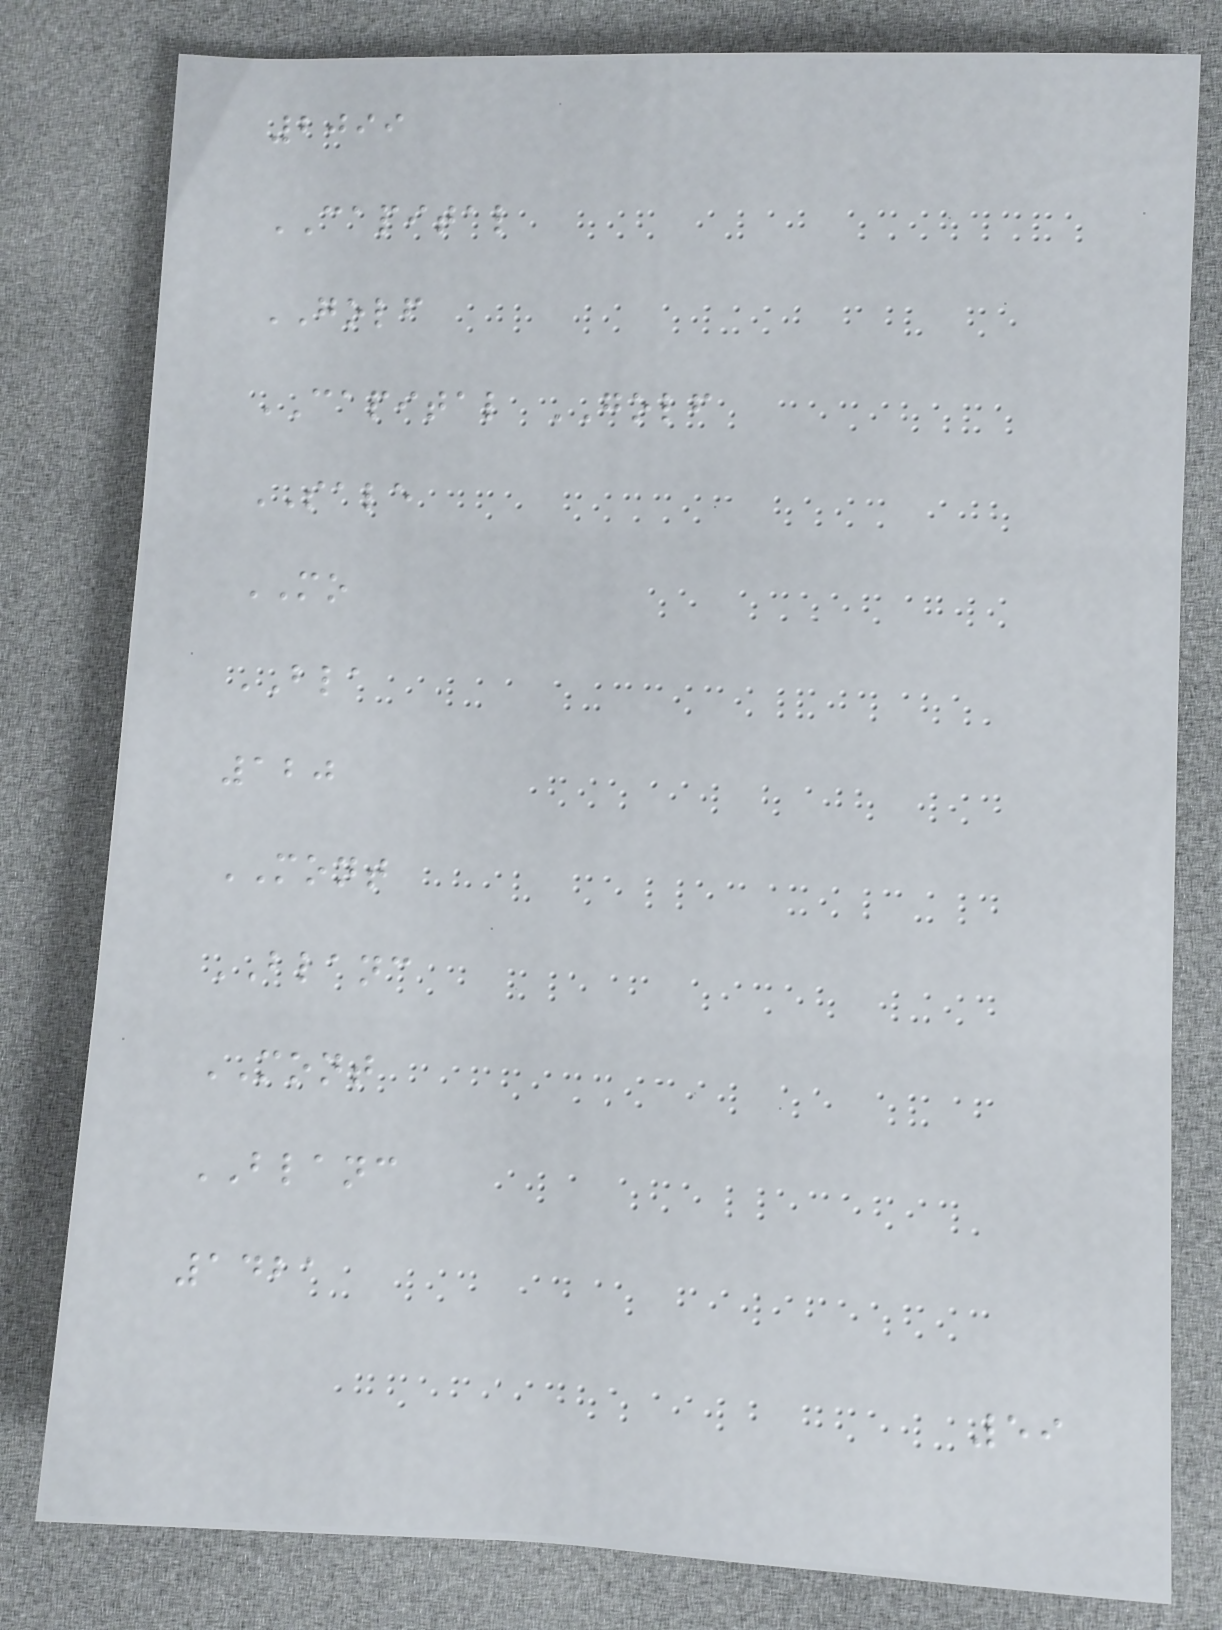2099
CAPITAL
GOLF
CAPITAL GOLF
SALE
MO
BLA
120
MONT
BLANC
MONT
BLANC
1421
59
